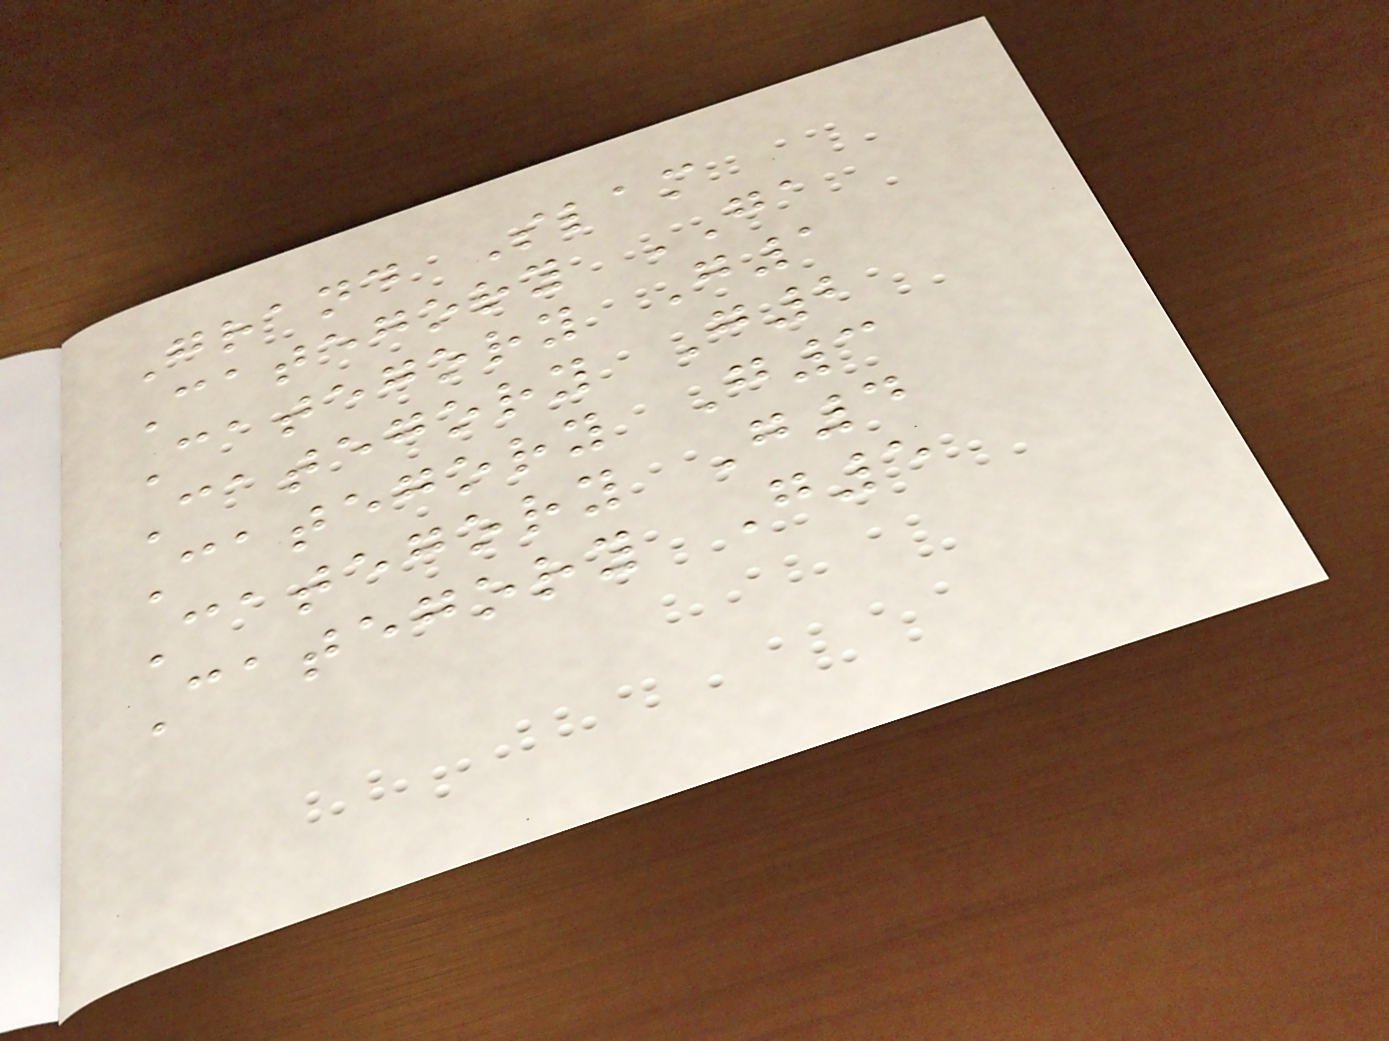Grand Slam
Category GA
Category G1
Category G2
Category G3
Category G4
Category G5
